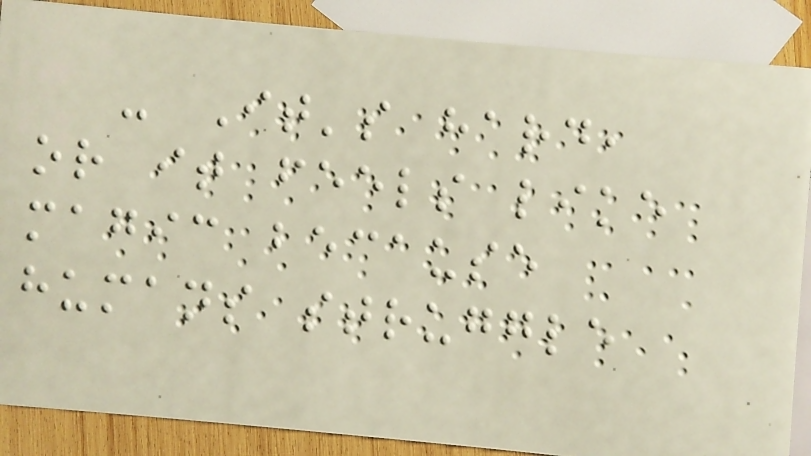- It's hard,
or it feels like
magic because
humans struggle
